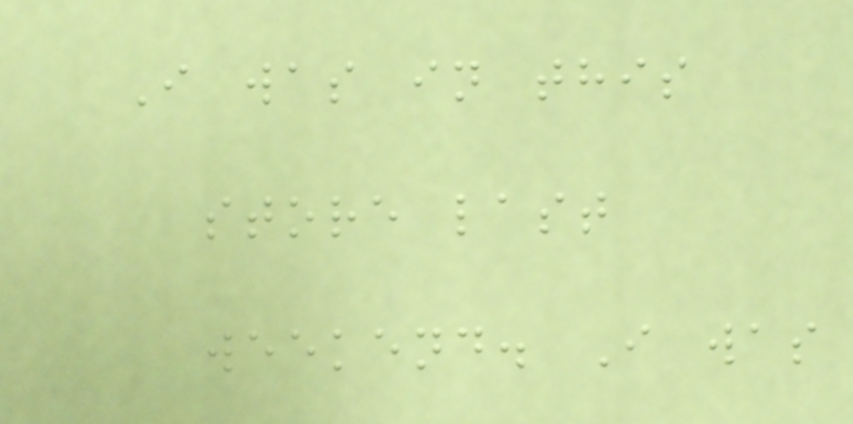I was in this
store last
weekend. I was
